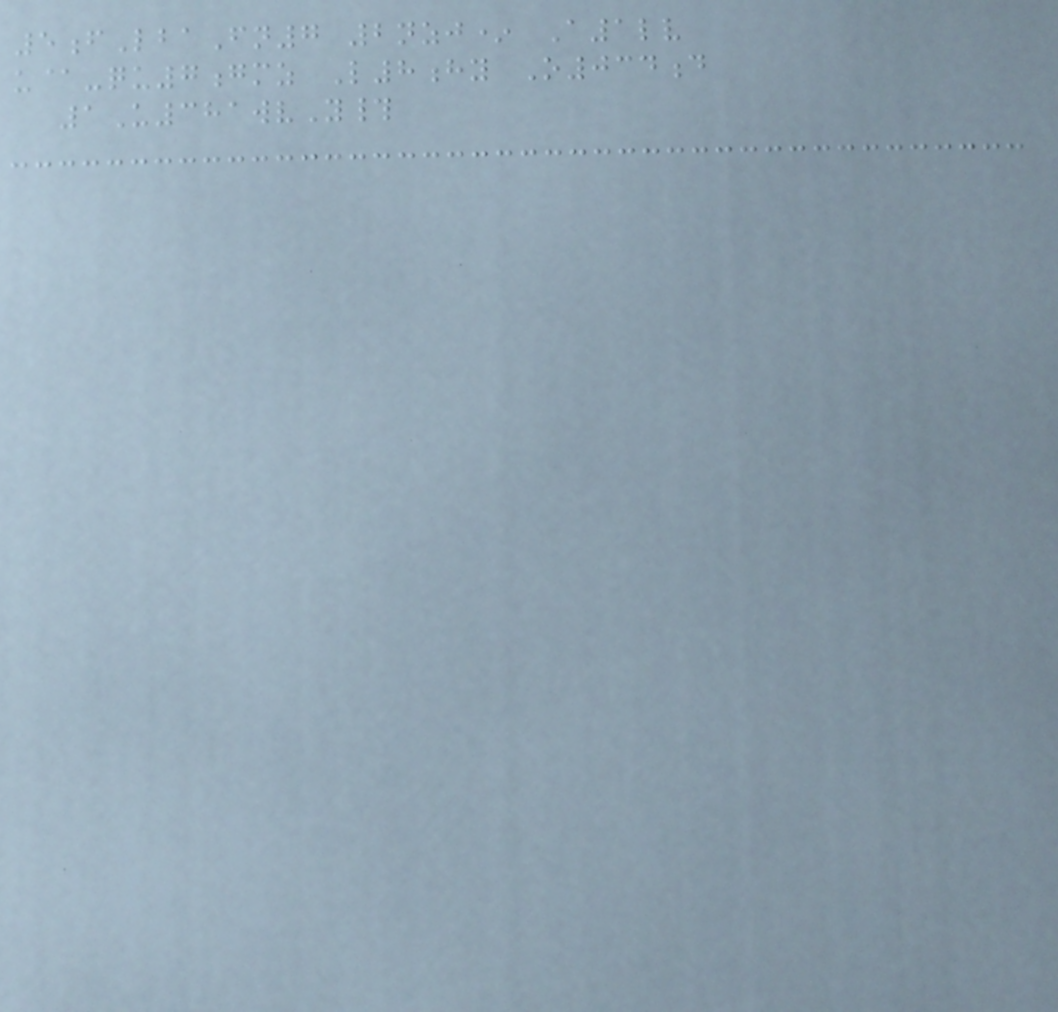5fLbaFn7 2nzj* A1lv
u@-qu7gmz L8hy O034d
1U381wvY#
